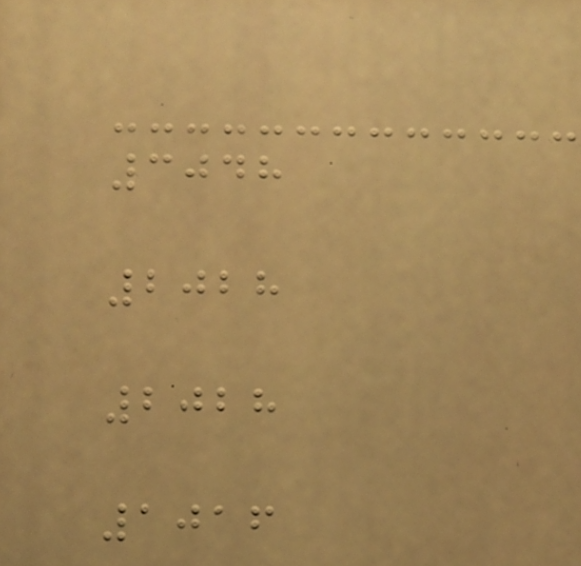3048
2028
2028
1016
